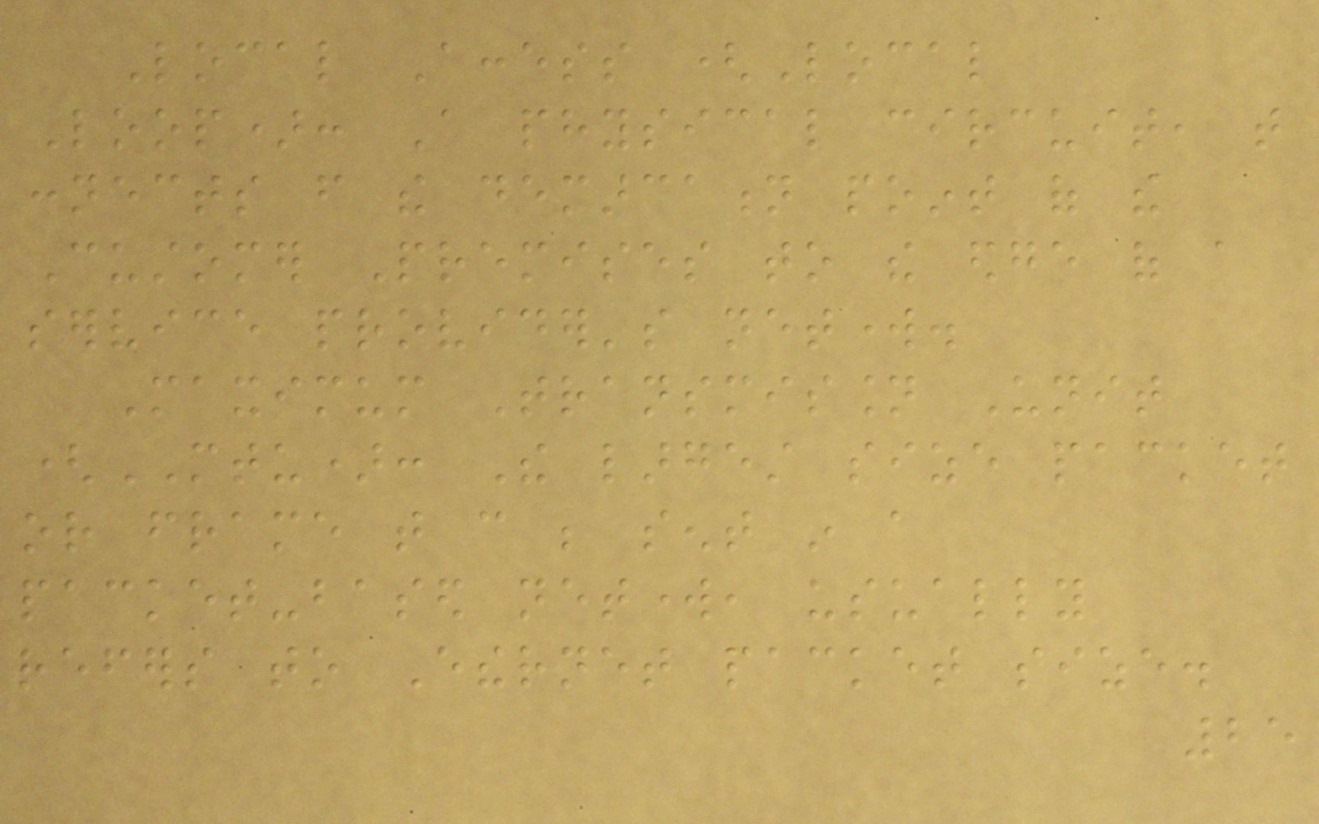Local Access (Local
Loop): A physical circuit, that
connects from the demarcation point of the
Customer Premises to the edge of a
service provider's network.
Maximum Transmission Unit
(MTU): The largest size packet
or frame that can be sent in a
packet-based network, usually
refers to Ethernet packet size.
25
